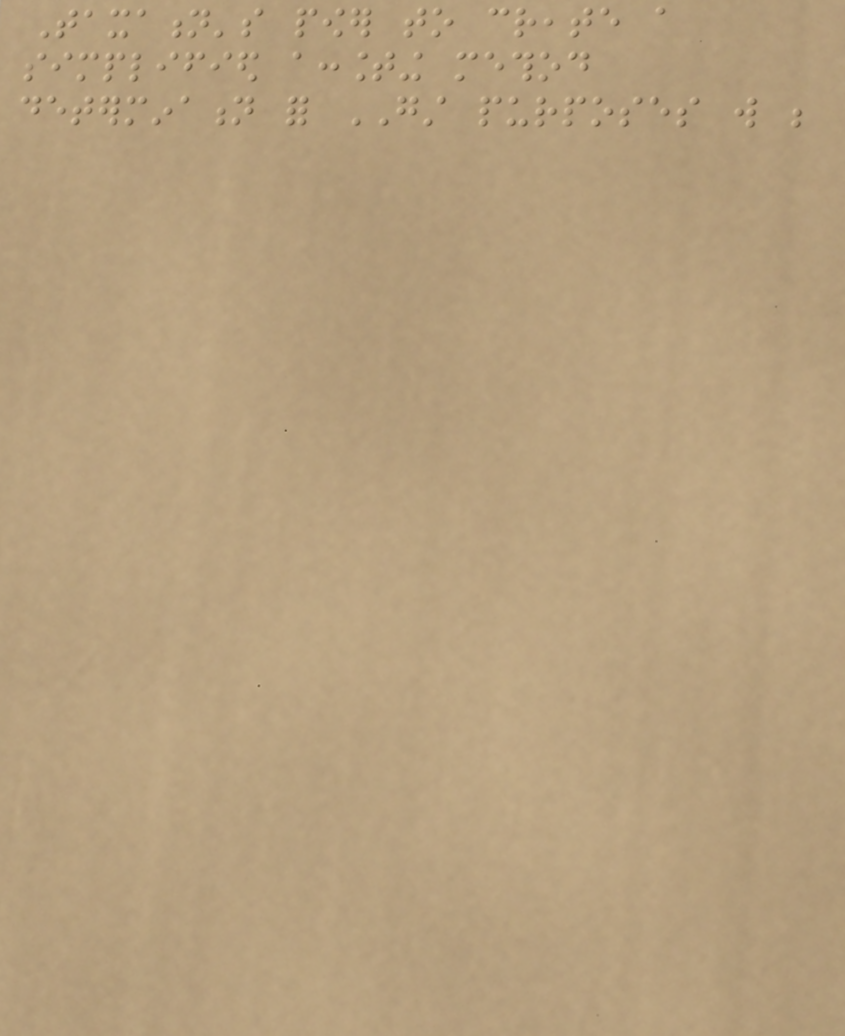Taxation's power to create a
simplified accounting method
determination for GST purposes will be
